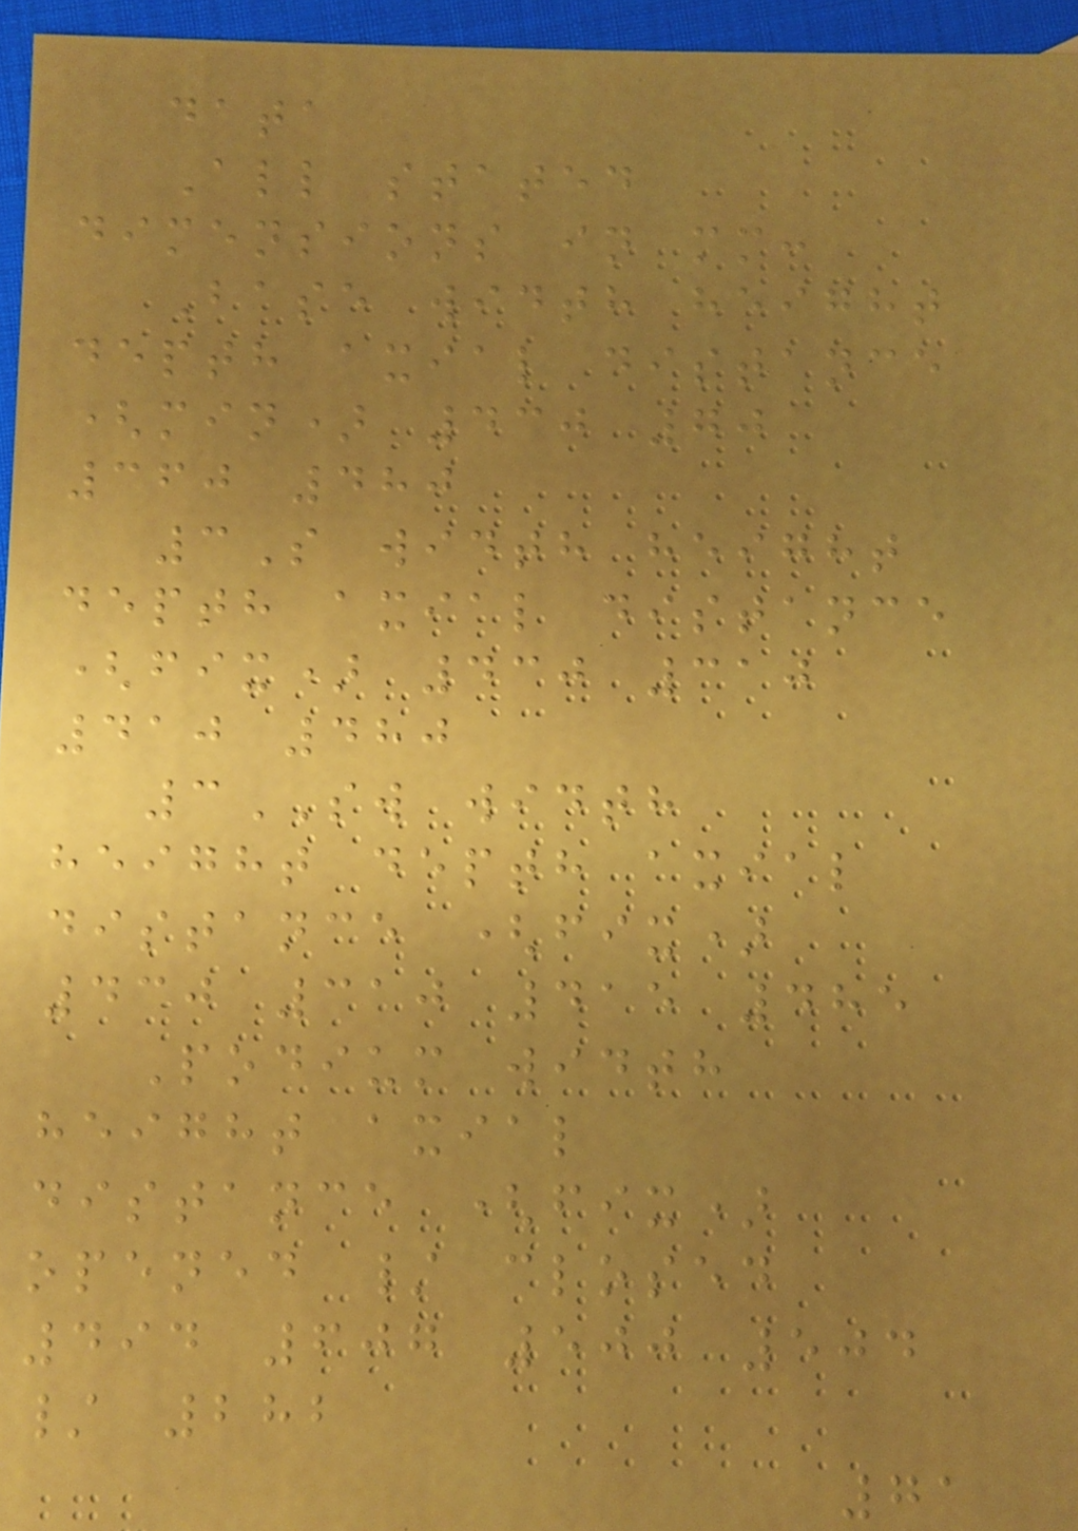data
All stated
dimensions in mm:
Base width height
depth axial distance
(min) 430 70
360 480
3S width height
depth axial distance
(fix) 430 310
410 480
3SW width
height depth axial
distance (fix)
430 310 415 485
Podium width
height axial
distance (fix)
opened / closed
494 607 500 504
/ 282
71
